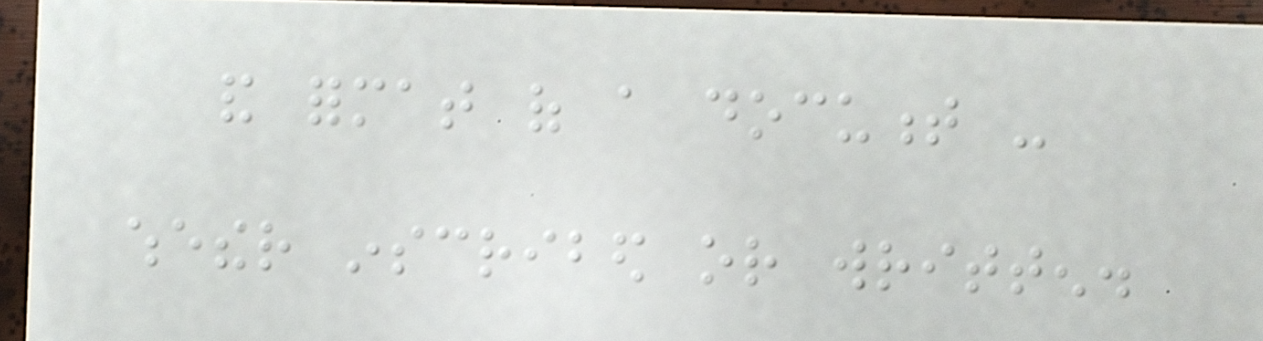and format of a document -
whether inscribed or written.
